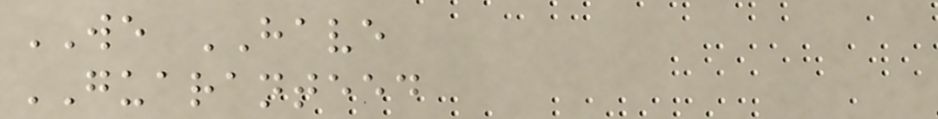WE HAVE
GUARANTEED
